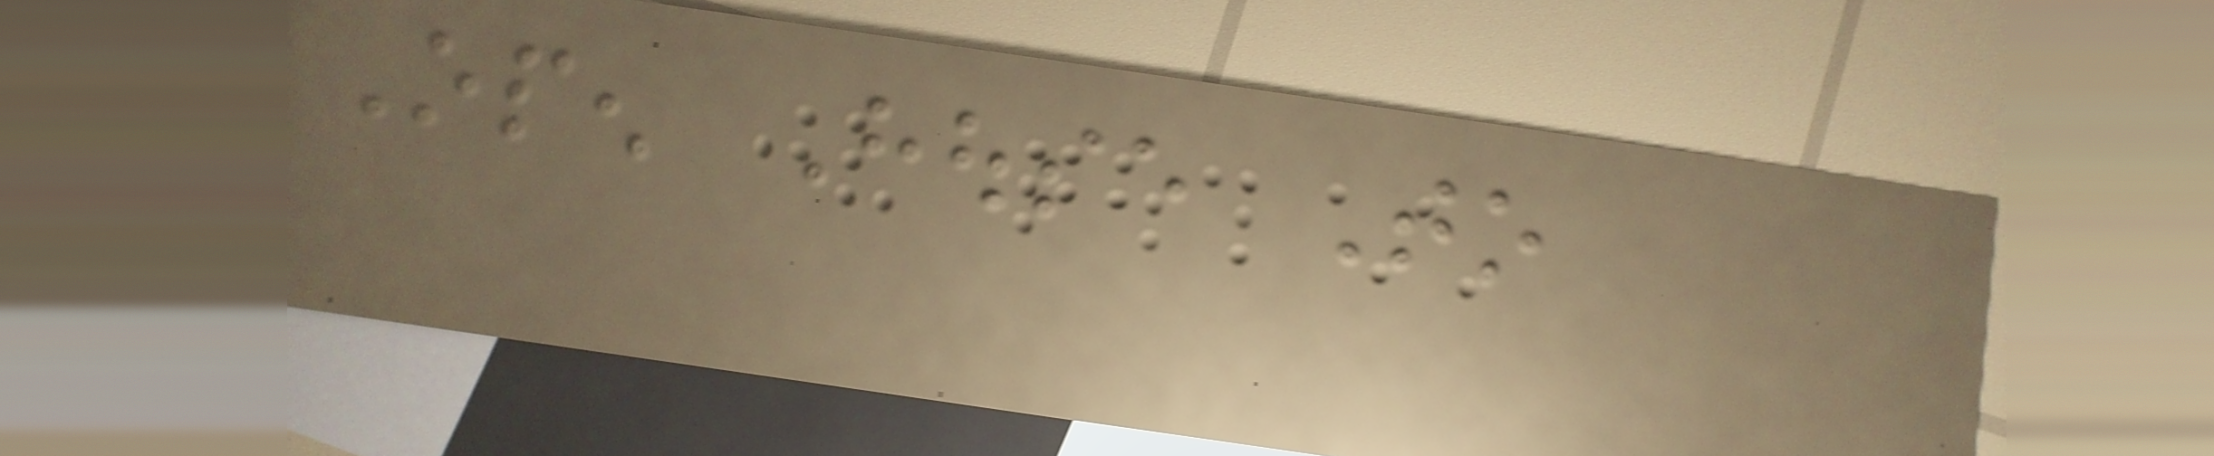Open House To
